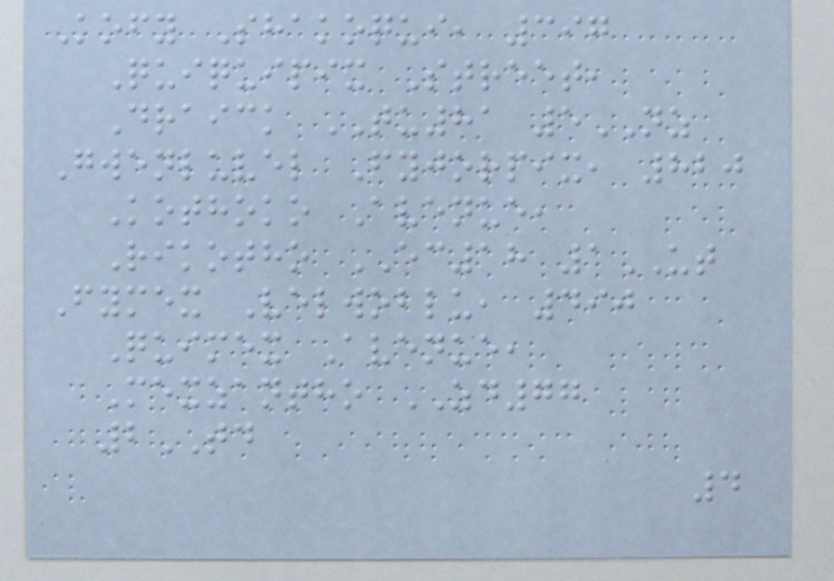Kofy Shakoqui, 397
Quiquipix Street,
Draick TU81 5NZ
Gwenluvel Fyjorpix, 820
Kothoko Avenue,
Rikotho EC18 1UT
Fymex Velwoblu, 490
Quimex Avenue,
Mexzantho ZD77
2TD
4
